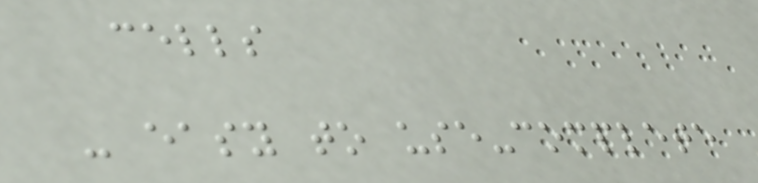cells
- easy to use-complete
